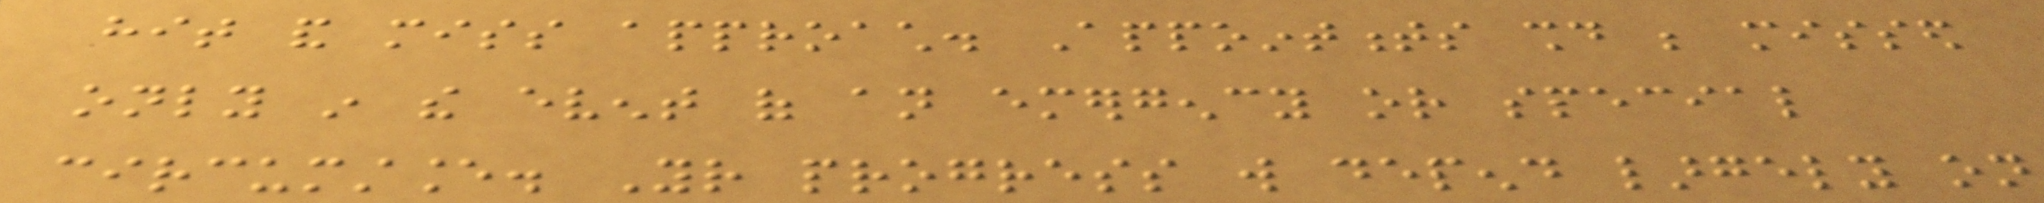hit and miss approach. Appointments should be missed
only in the event of an emergency or special
circumstance. Your progress will depend largely on
